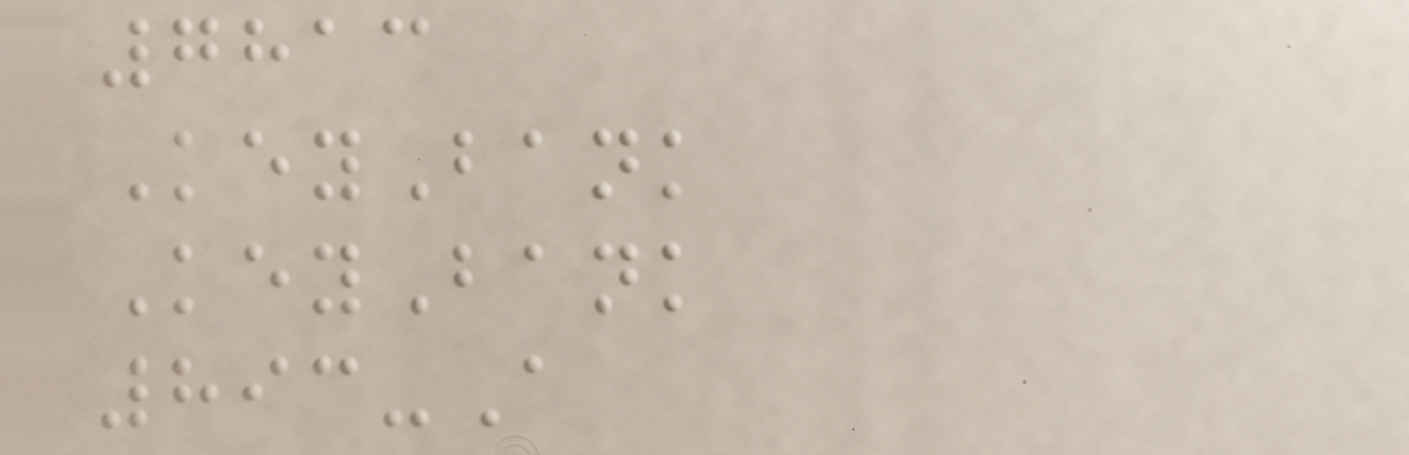7813
KeyBank
KeyBank
893-A
